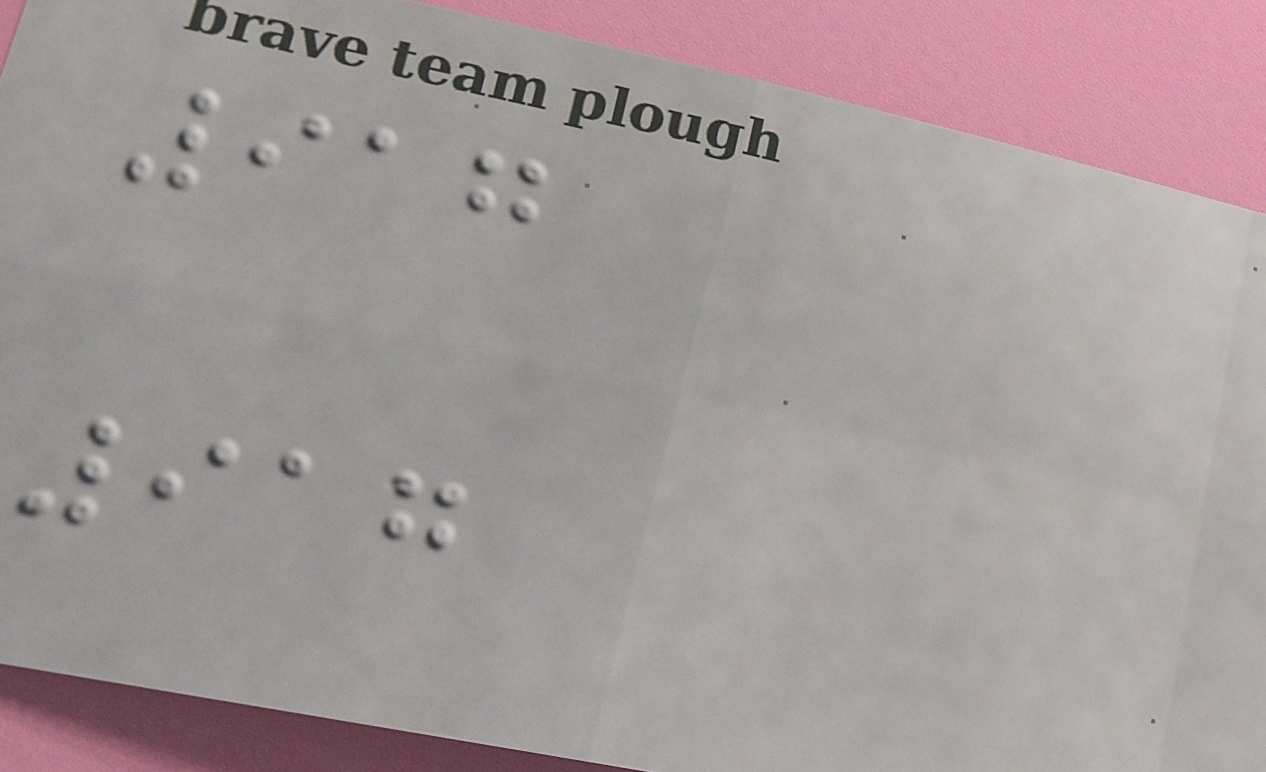917
917
